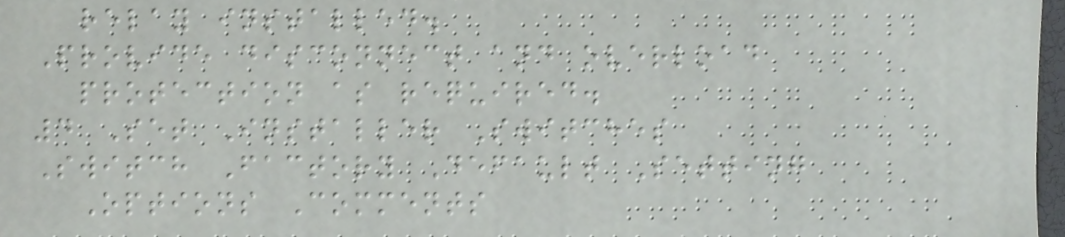relay installed.
Provide disconnect and overload
protection as required.
4 Set Installer Switches
Switch Factory Default Setting
Options Comments
